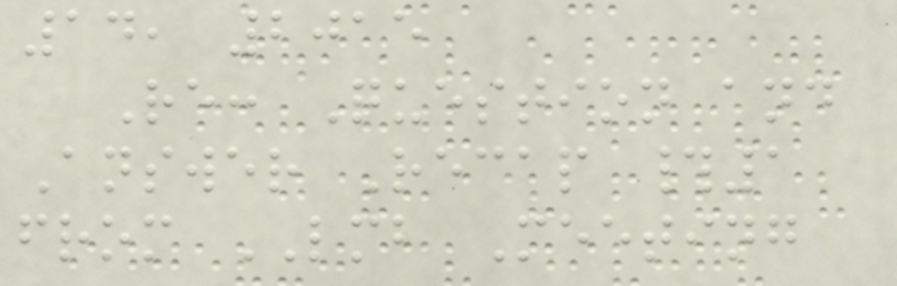14, 2015
Re: Question and
Answer Recap #1
from LMB Meeting
